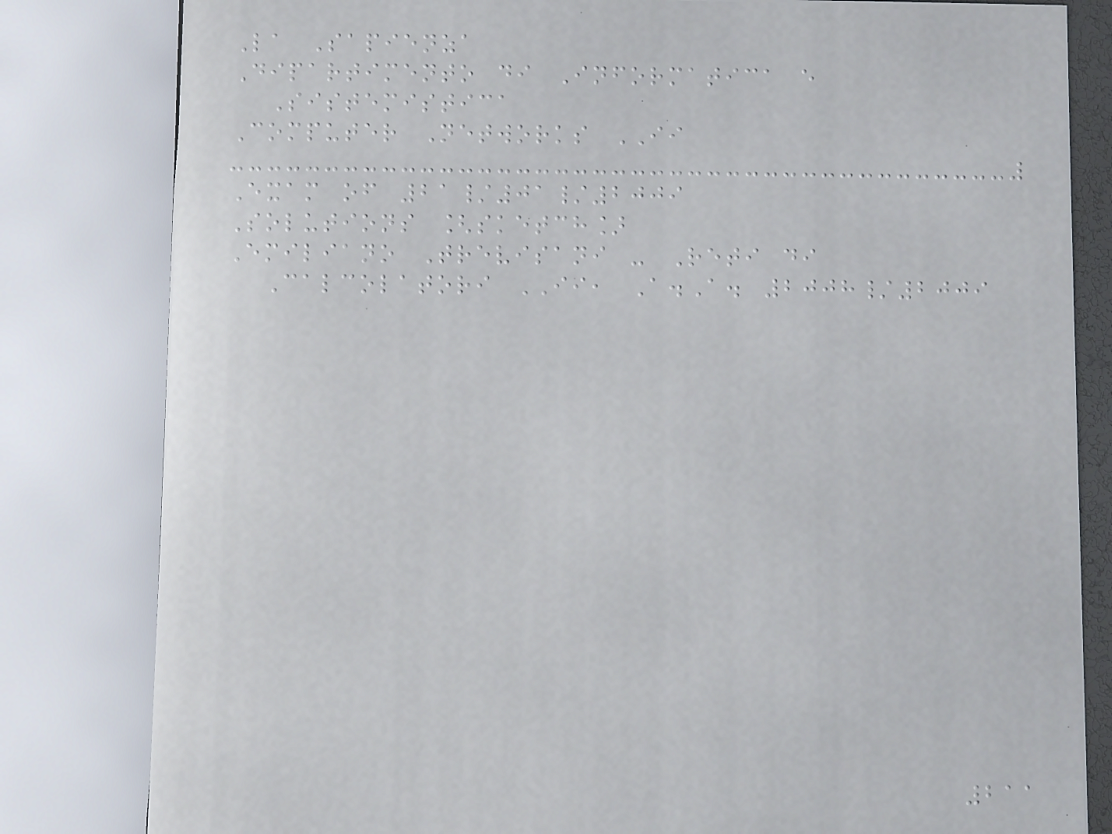La Sapienza
Dipartimento di Informatica e
Sistemistica
Computer Networks II
Exam of 21/01/2009
Solutions [sketch]
Emiliano Trevisani - Reti di
Calcolatori II, A.A. 2008/2009
211
